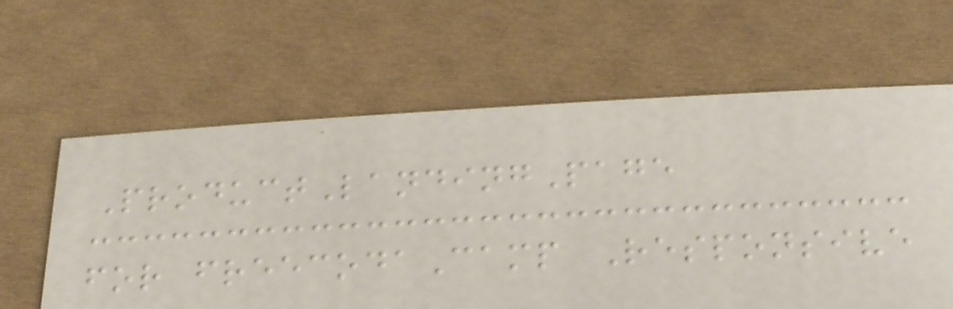ProductLandingPage
for freecodaCamp Responsive
